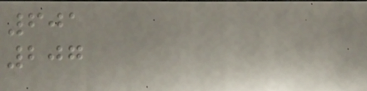601
207
